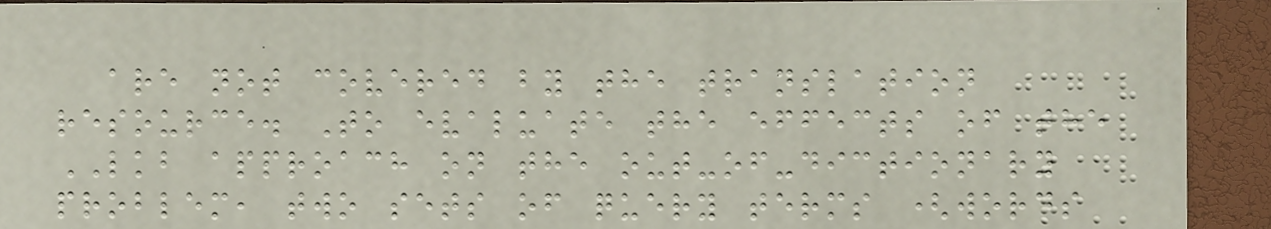are not covered by the translation
resource. To evaluate the effects of the
LKB approach on the out-of-dictionary
problem, two sets of query terms (words
